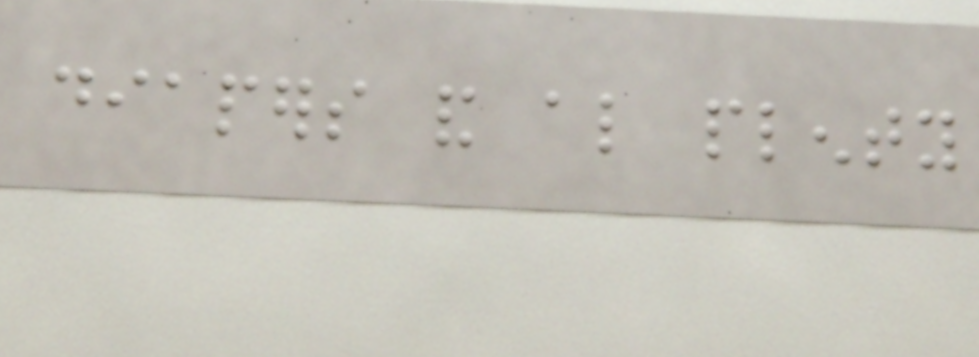diapers and also plenty
